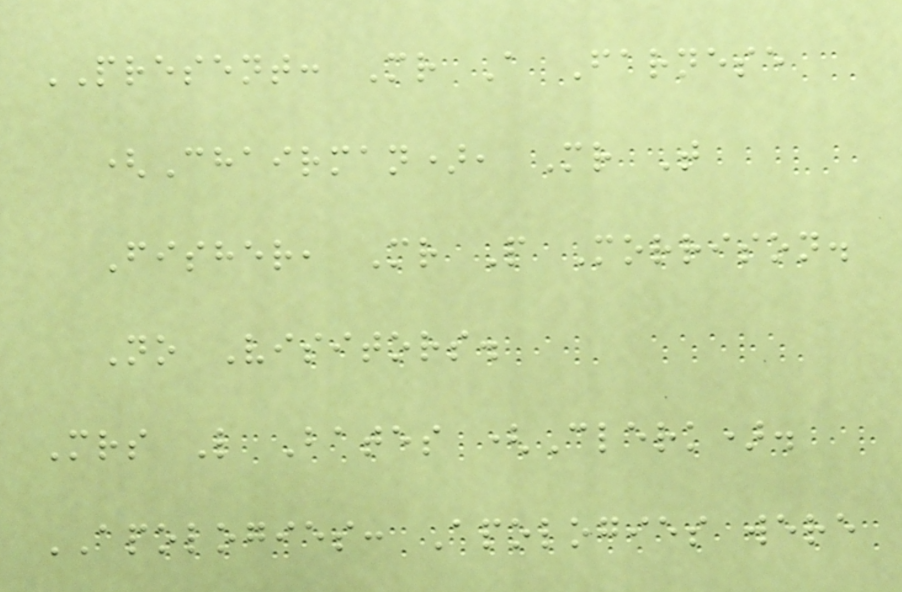PRESENT: Mr A Farnese
(Chairman), Mr T
Fisher, Mr P Morrison.
No Visitors.
Mrs L Bates (Clerk).
APOLOGIES: Apologies were
